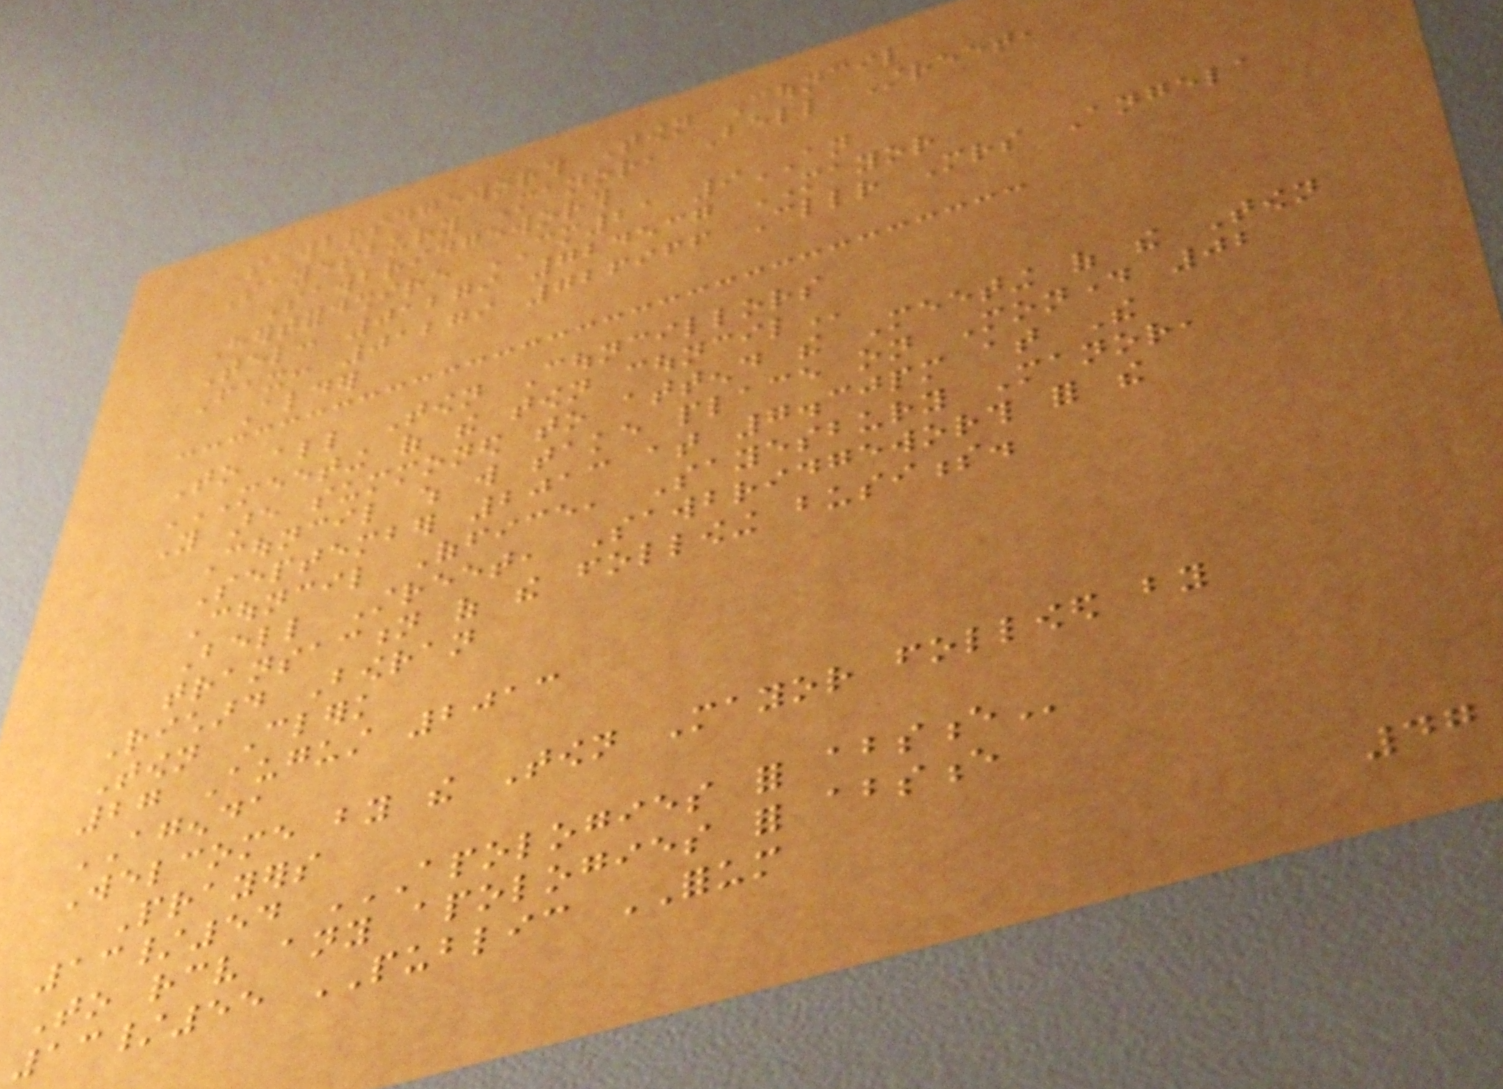Sawbridgeworth Town Council
Sayesbury Manor, Bell Street,
Sawbridgeworth
Hertfordshire CM21 9AN
Tel: 01279 724537 MAYOR
Fax: 01279 726966 Cllr Mrs Angela
Alder
To all Town Councillors
MEETING OF THE TOWN COUNCIL
You are summoned to attend the Meeting of the Town
Council which will take place on Monday 02
September 2013 at 7.30pm at The
Council Office, Sayesbury Manor,
Bell Street, Sawbridgeworth for the
transaction of the following business.
Richard Bowran
Town Clerk
27 August 2013
AGENDA
Welcome by the Town Mayor followed by
Prayers
13/54 APOLOGIES FOR ABSENCE
To receive any apologies for absence
13/55 PUBLIC FORUM
47
